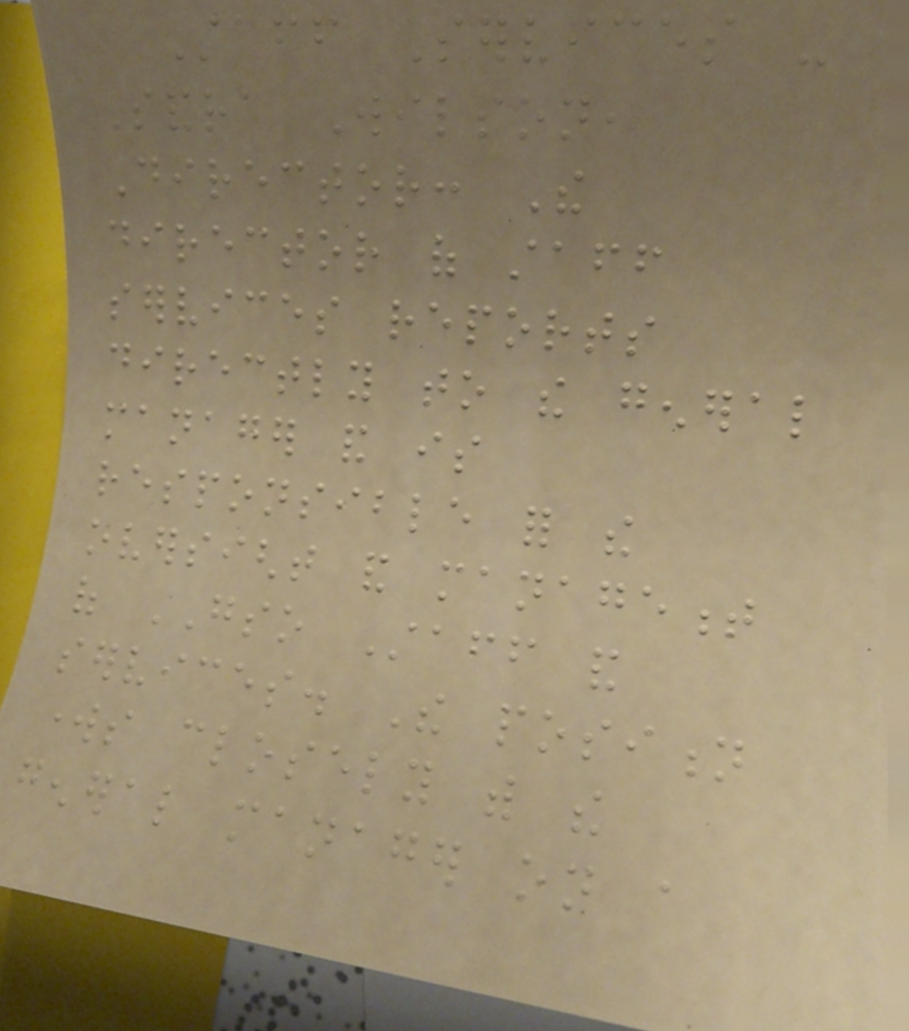Staff Services -
Sandra Wilson,
Director: The
director of staff
services reports
directly to the general
manager and is
responsible for the
oversight and management
of GSO Staff and
services. The position
works closely with the
general manager on a
